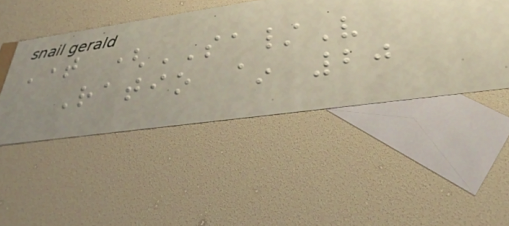Time (SA/V
Ratio ~ 20
